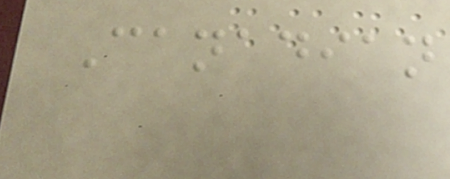Canadian
